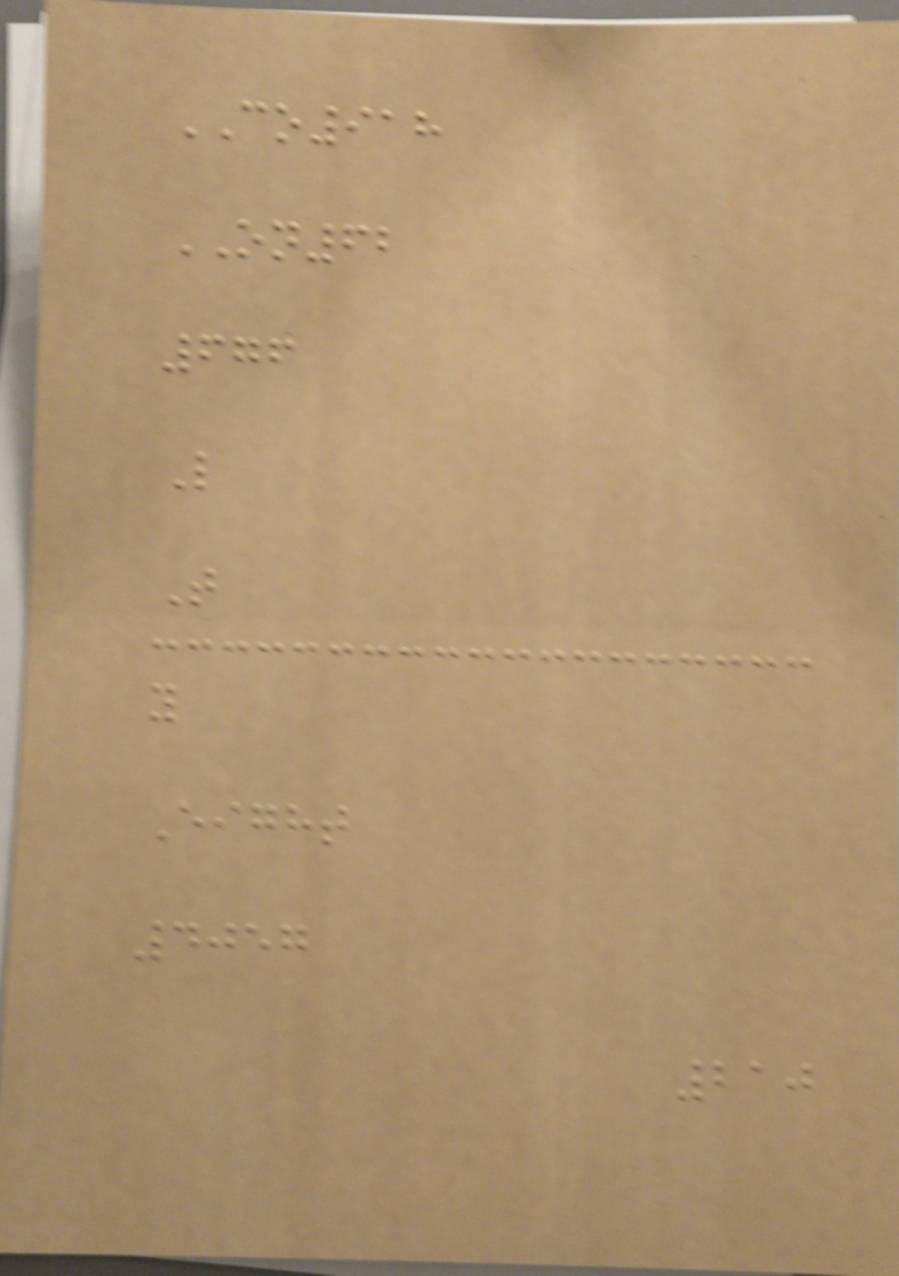CO918
ON62
676
L
T
y
Eight
4057
210
